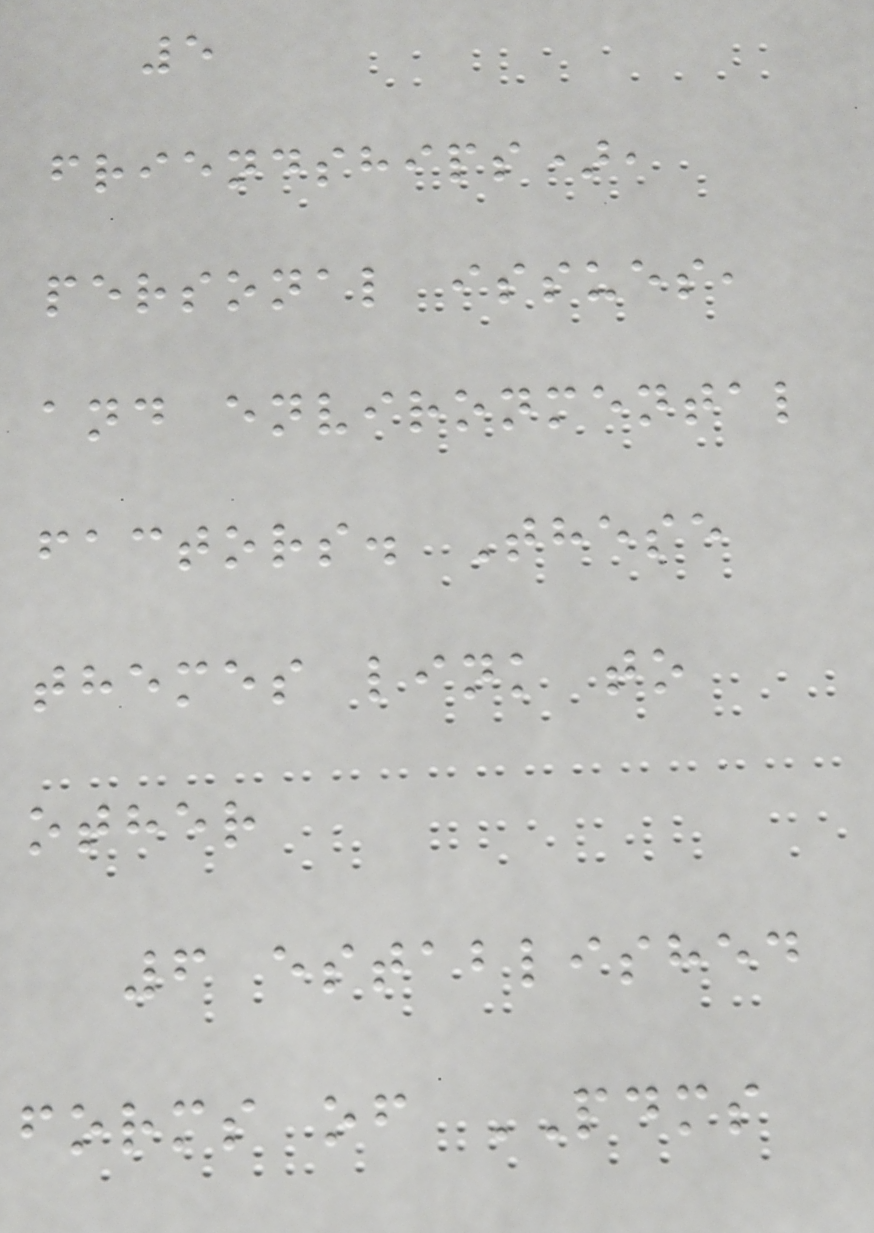5
friendships),
personal issues,
and environmental
factors. These
themes link to
other
6 established
forms of PDMS
